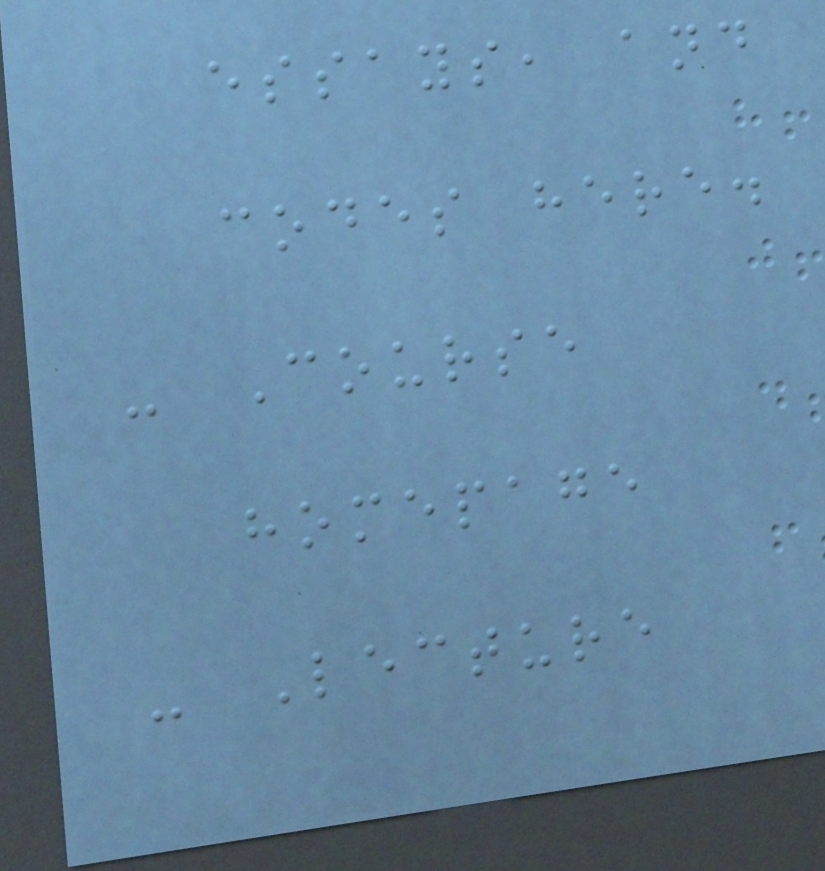essays, and
codes here.
- Course
homepage
- Lecture
